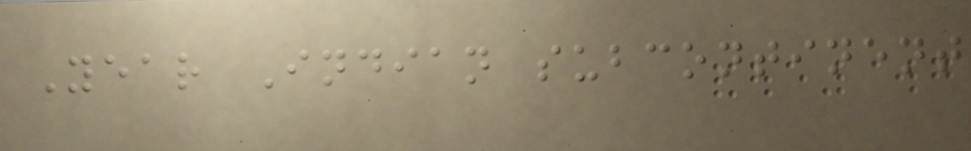Year Indian subcontinent
